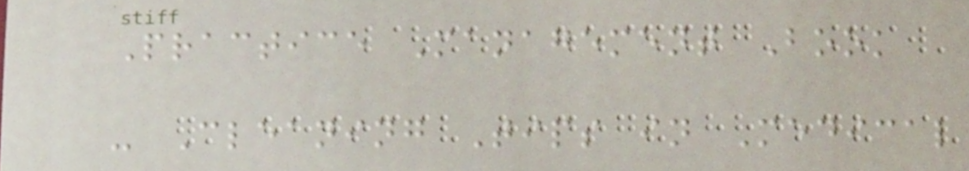Practice Management Book
- Cleaning Tips in Medical
